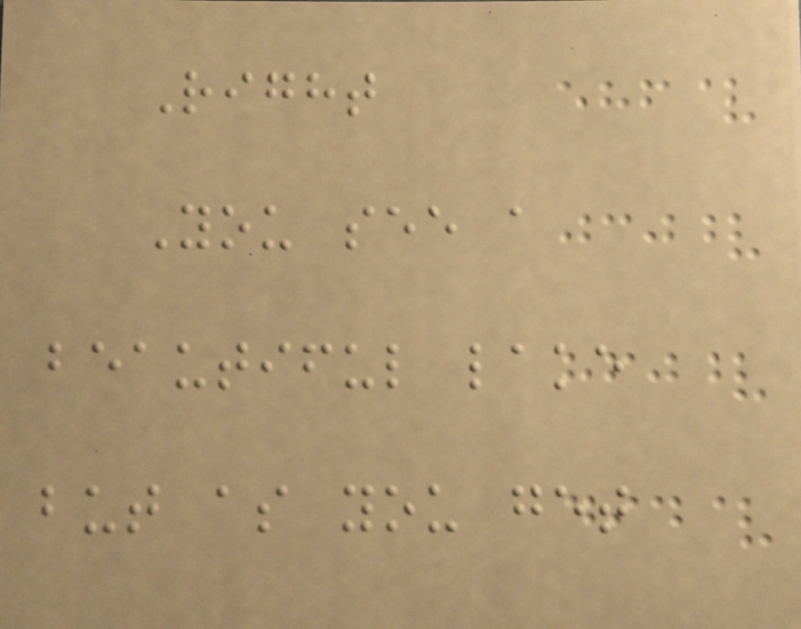Right
You see a
beautiful lake
but as you get
